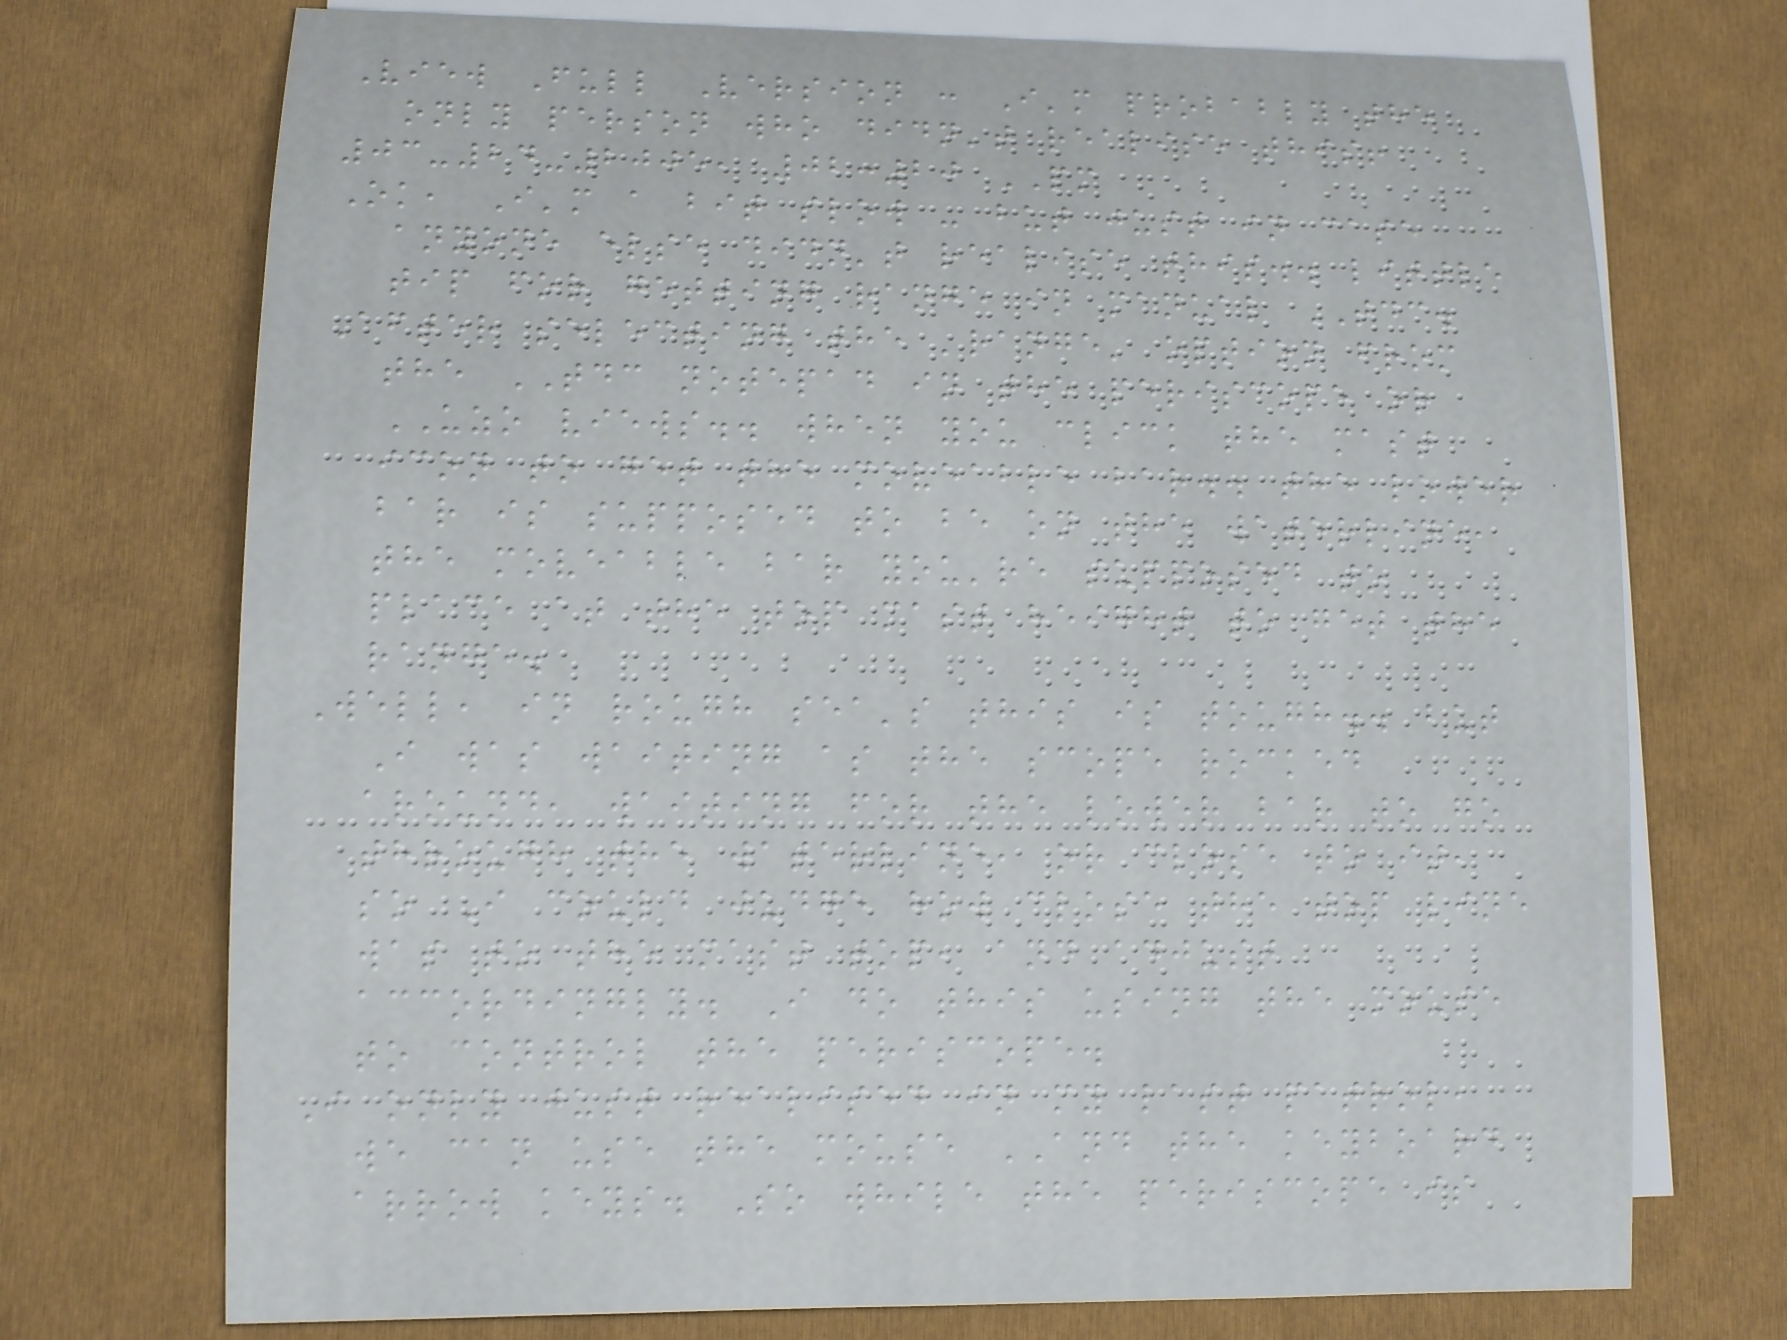View Full Version : I'm probably the
only person who didn't realise this!
03-24-2005, 02:20 PM
Ok, I'm a bit slow - but just in case
anyone else didn't realise this.. little
tip for getting range in manual TDC.
After selecting the 'range' option from
the TDC notepad in the periscope or
UZO views.. when you click the mast
icon to get the moveable bar.. the lower
bar is supposed to be on the waterline,
the moveable bar you're supposed to
place at the top mast height to get the
range.
Well, in rough sea's this is tough.. but
I was waiting as the scope rocked
around, waiting for the lower bar to go
through the waterline, or close to it,
so I could judge how close the top line
was to the mast top, and adjust
accordingly. I do this using the mouse
to control the periscope.
I only just realised in my last patrol,
we can use the mouse AND the keyboard
arrow keys. So while the periscope is
